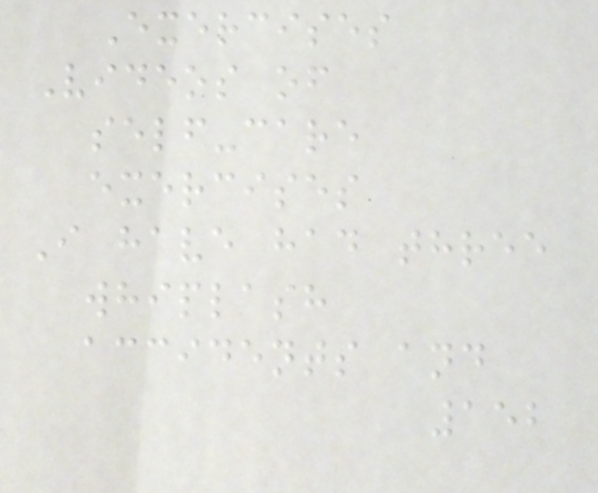Exercises
Videos of
self-care
exercises
I have had three
whiplash
accidents and
152
